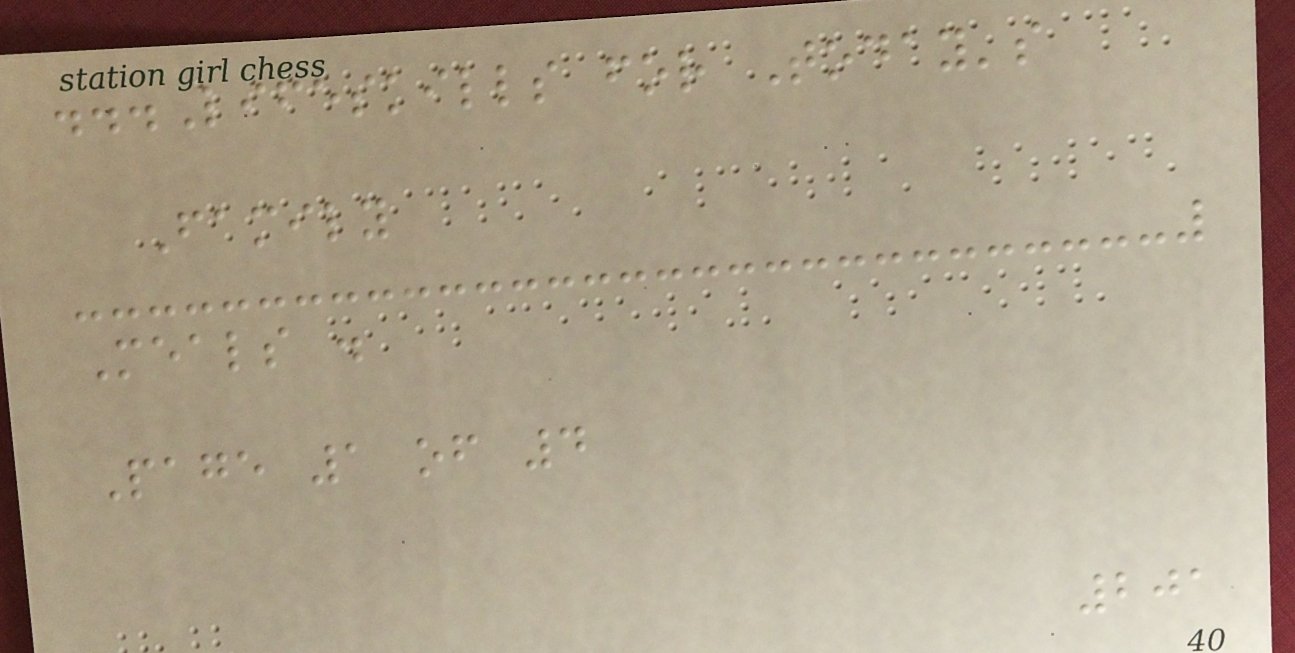...Lifeskills for Today's
Family
Meals .
Page 1 of 4
201
